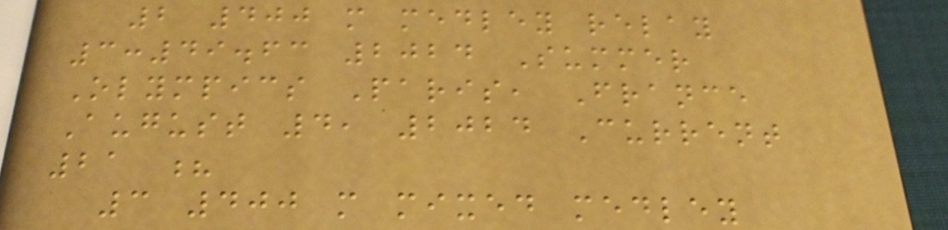2 400 m medley relay
3:49.63 2024 Summer
Olympics Paris, France
August 4, 2024 Current
21 ?
3 400 m mixed medley
